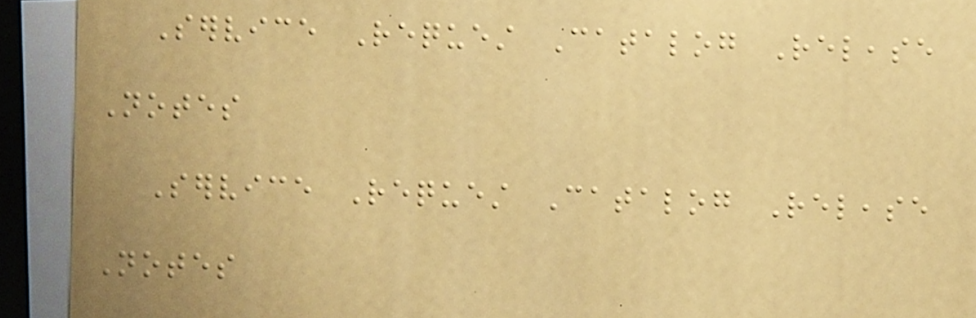Service Request Catalog Release
Notes
Service Request Catalog Release
Notes
